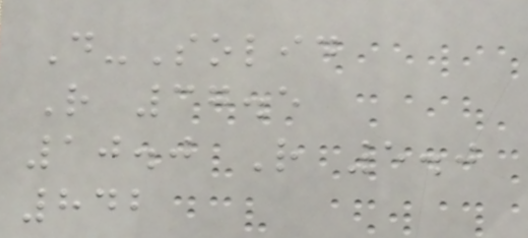D-Solid
R 37.5
10.0 R 5.0
842
